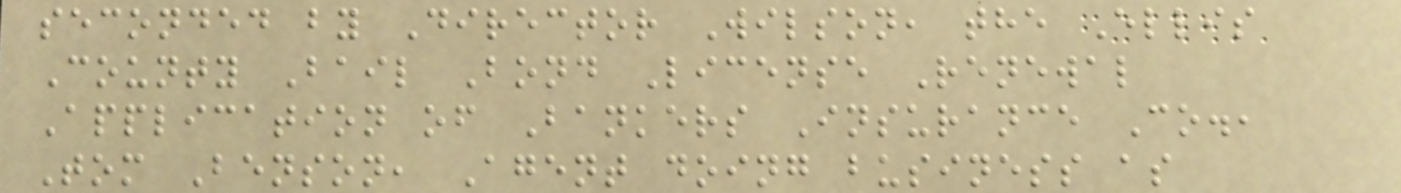seconded by Director Wilson, the Ellis
County Bail Bond License Renewal
Application of Bankers Insurance Co.,
Tom Benson, Agent doing business as
